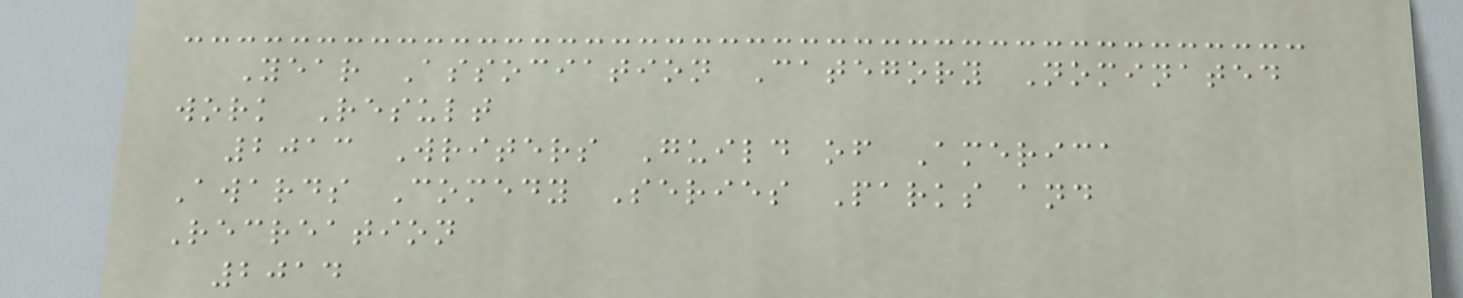Year Association Category Nominated
work Result
2013 Writers Guild of America
Awards Comedy Series Parks and
Recreation
2014
